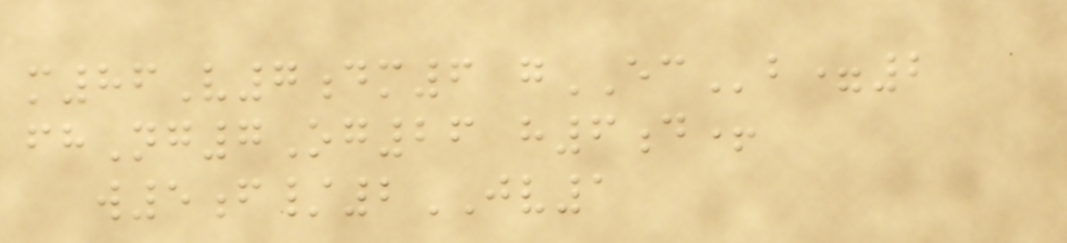m86V7dm6 gECb=2
fhNg7Og26 h6d+
w5f/2JV1
